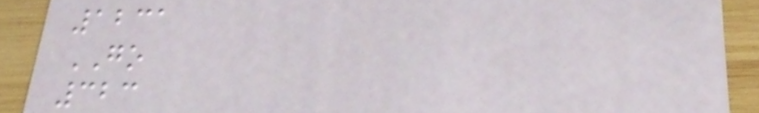1231
GO
323
